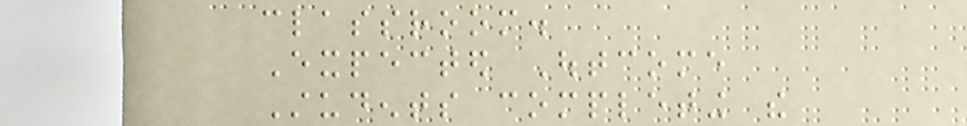classroom.
Expected Outcome
Students completing the
